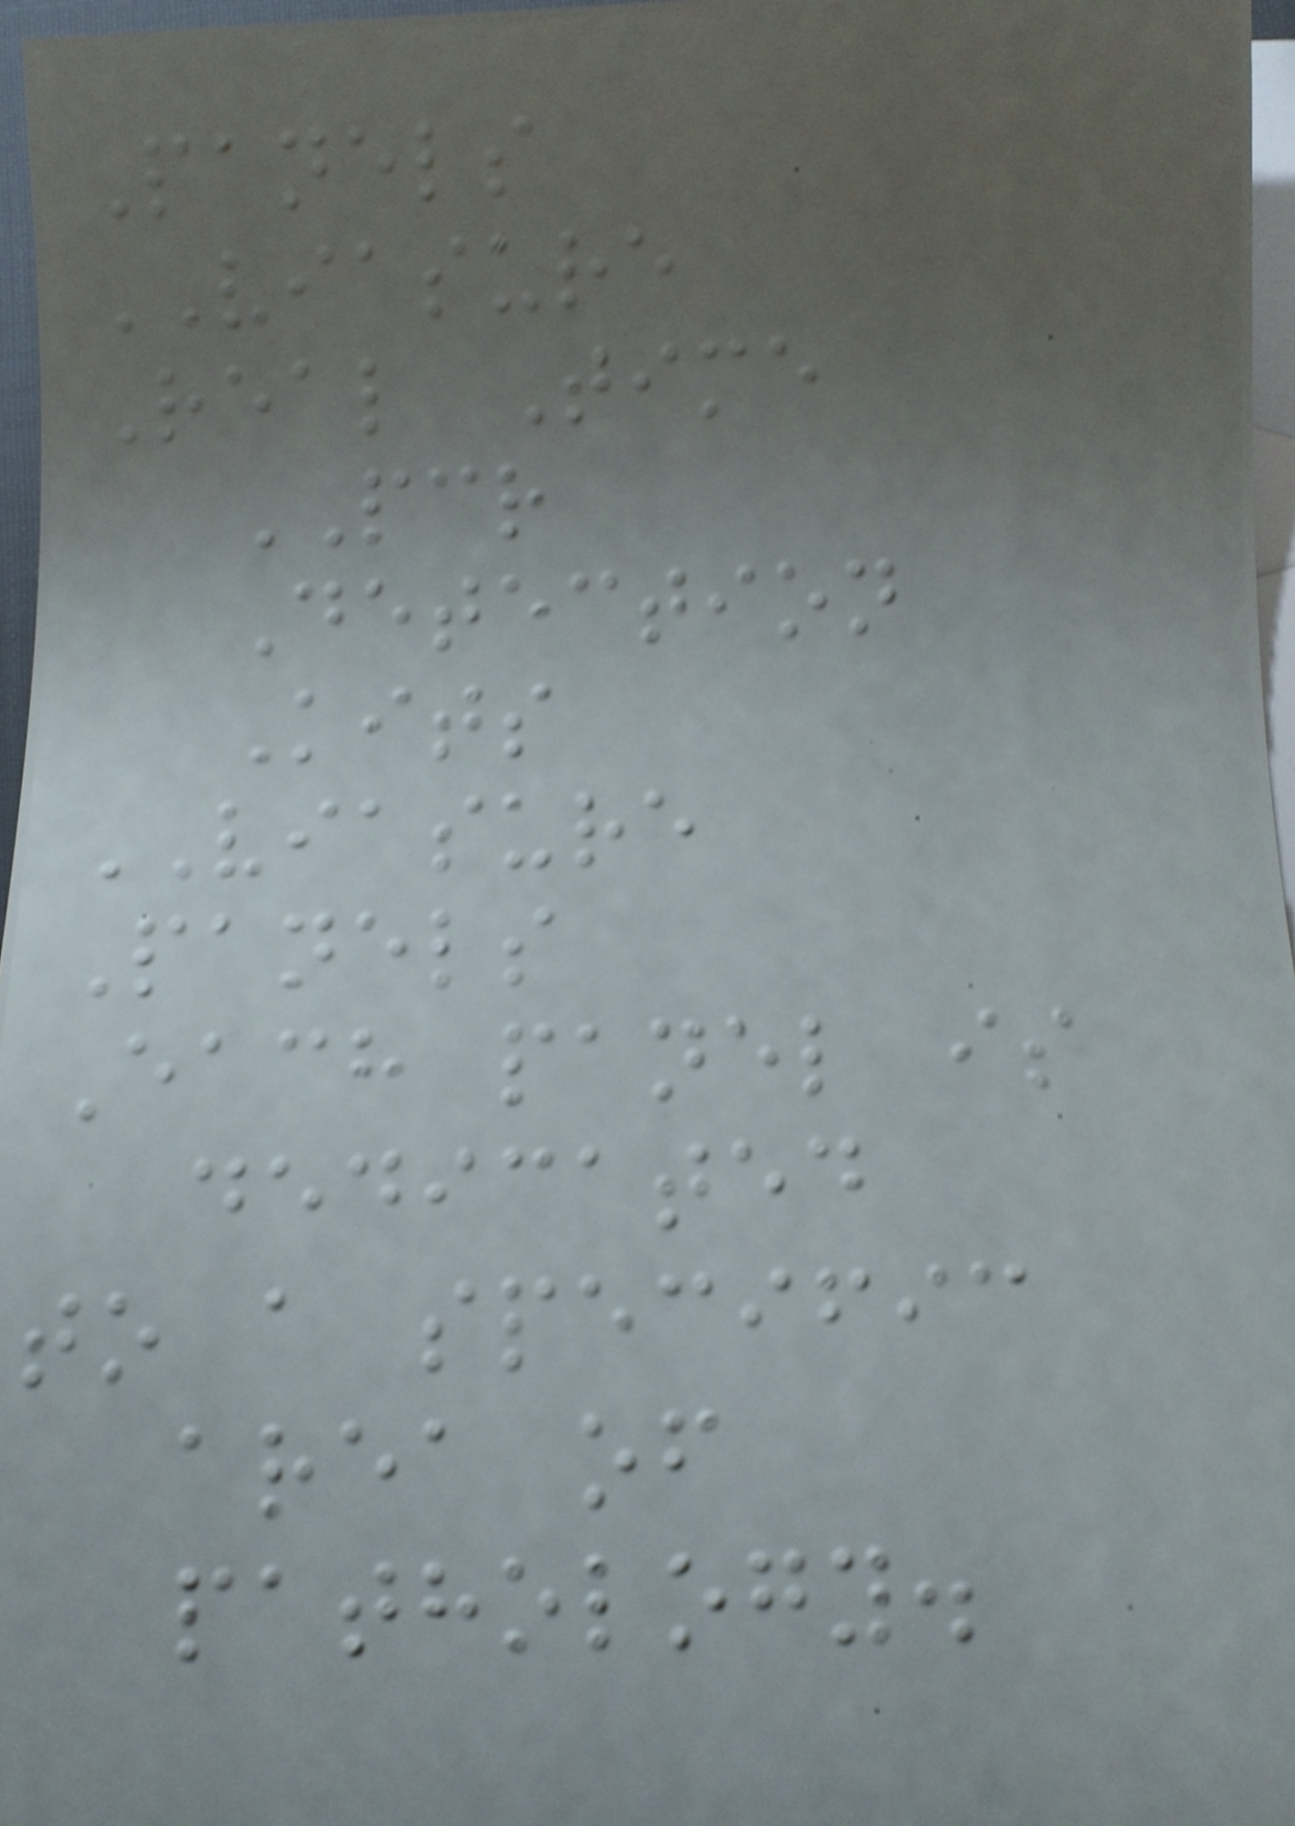Panels
VIASURE
Real Time
PCR
Detection
Kits
VIASURE
Panels
Each panel is
dedicated
to a specific
area of
pathology.
